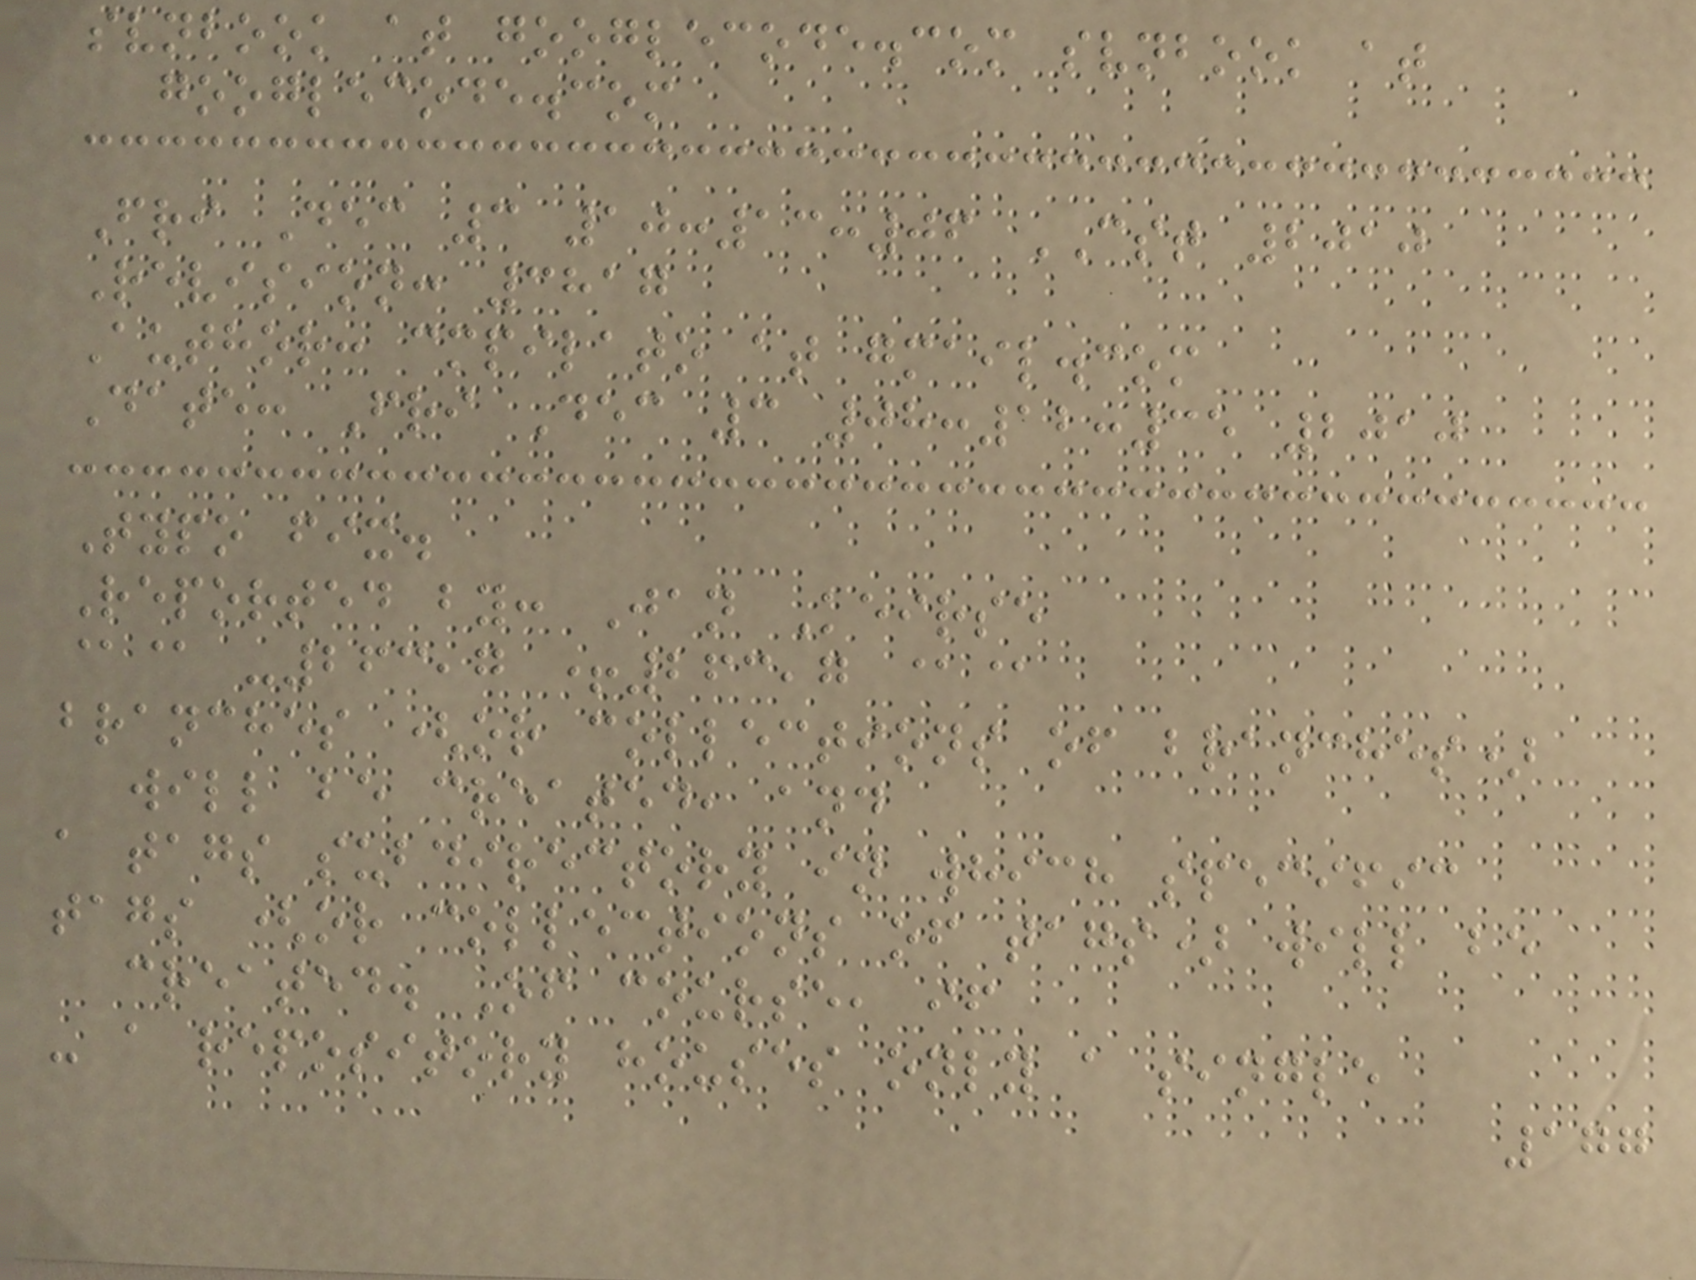svnbook at googlecode.com svnbook at
googlecode.com
Fri Dec 3 10:13:06 CST 2010
Revision: 3817
Author: cmpilato at gmail.com
Date: Fri Dec 3 08:12:35 2010
Typo fix.
Reported by: Jan Keirse
@@ -263,7 +263,7 @@
branches (or collections of branches)
will be created, and
a tags subdirectory in which specific
tags (or collections of tags) will be
created. Of course, if
- a repository houses only a single
177
